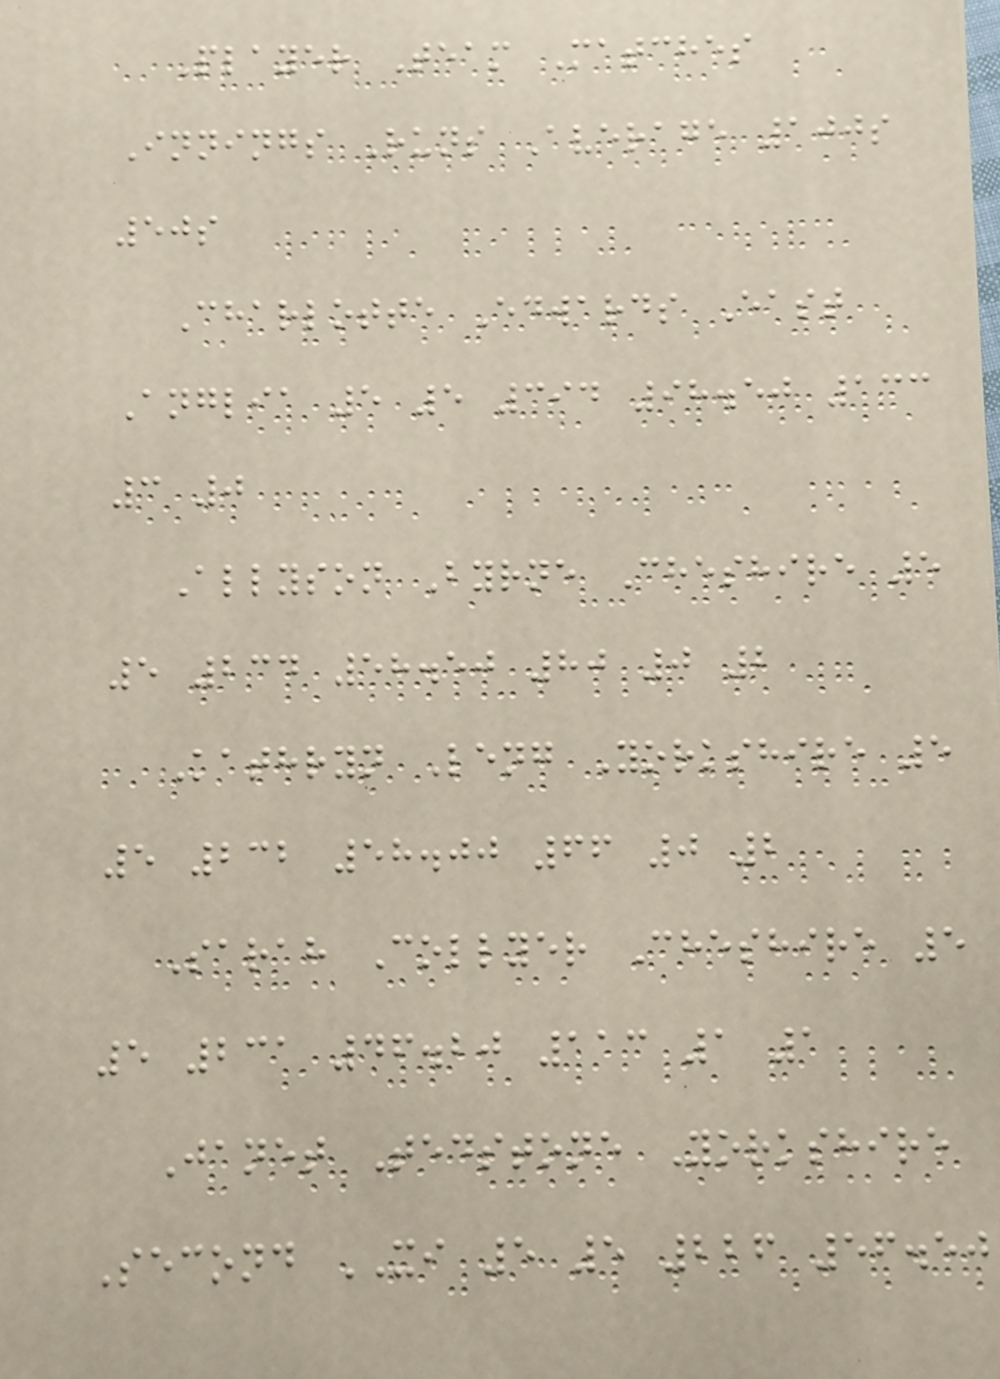Player Team Matches
Innings Runs Average 100s
50s
Charlotte Edwards East
Anglia 5 5 394 98.50 133
3 0
Allyson Byrne Cheshire 5
5 234 58.50 80 0 2
Kathryn Leng Yorkshire 5
5 232 58.00 66 0 2
Sarah Collyer Cheshire 5
5 231 46.20 113 1 1
Janet Tedstone Yorkshire
Second XI 5 5 226 56.50
